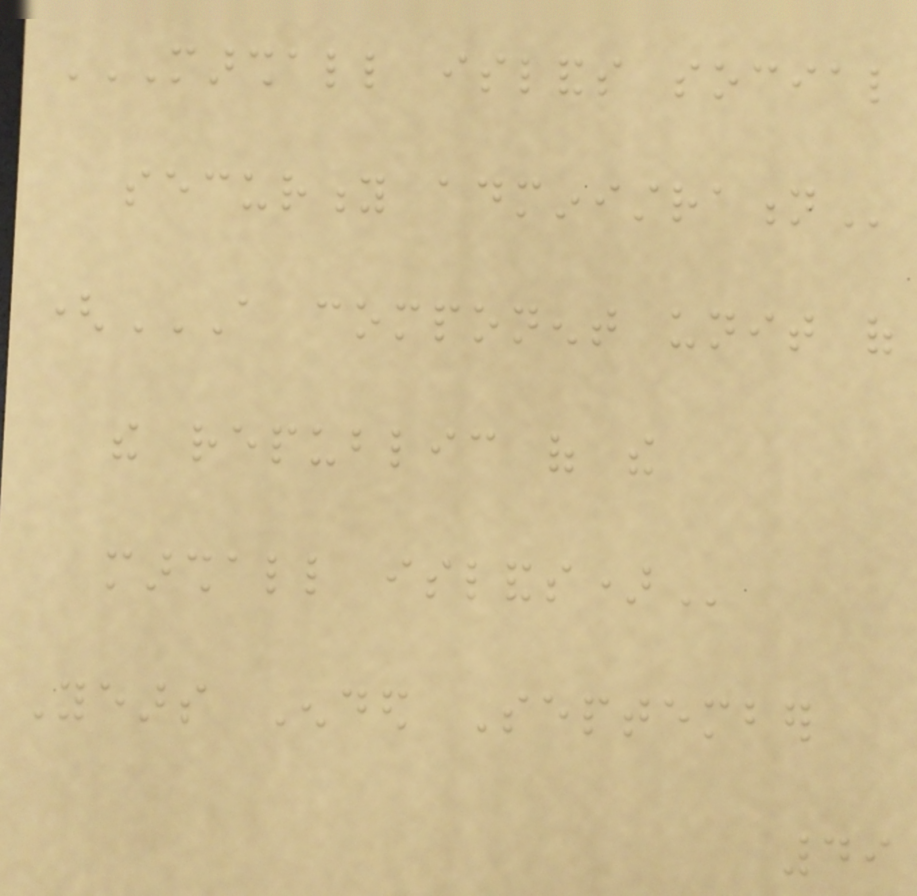MARSHALL ISLANDS SOCIAL
SECURITY ADMINISTRATION
(A COMPONENT UNIT OF
THE REPUBLIC OF THE
MARSHALL ISLANDS)
Years Ended September
49
